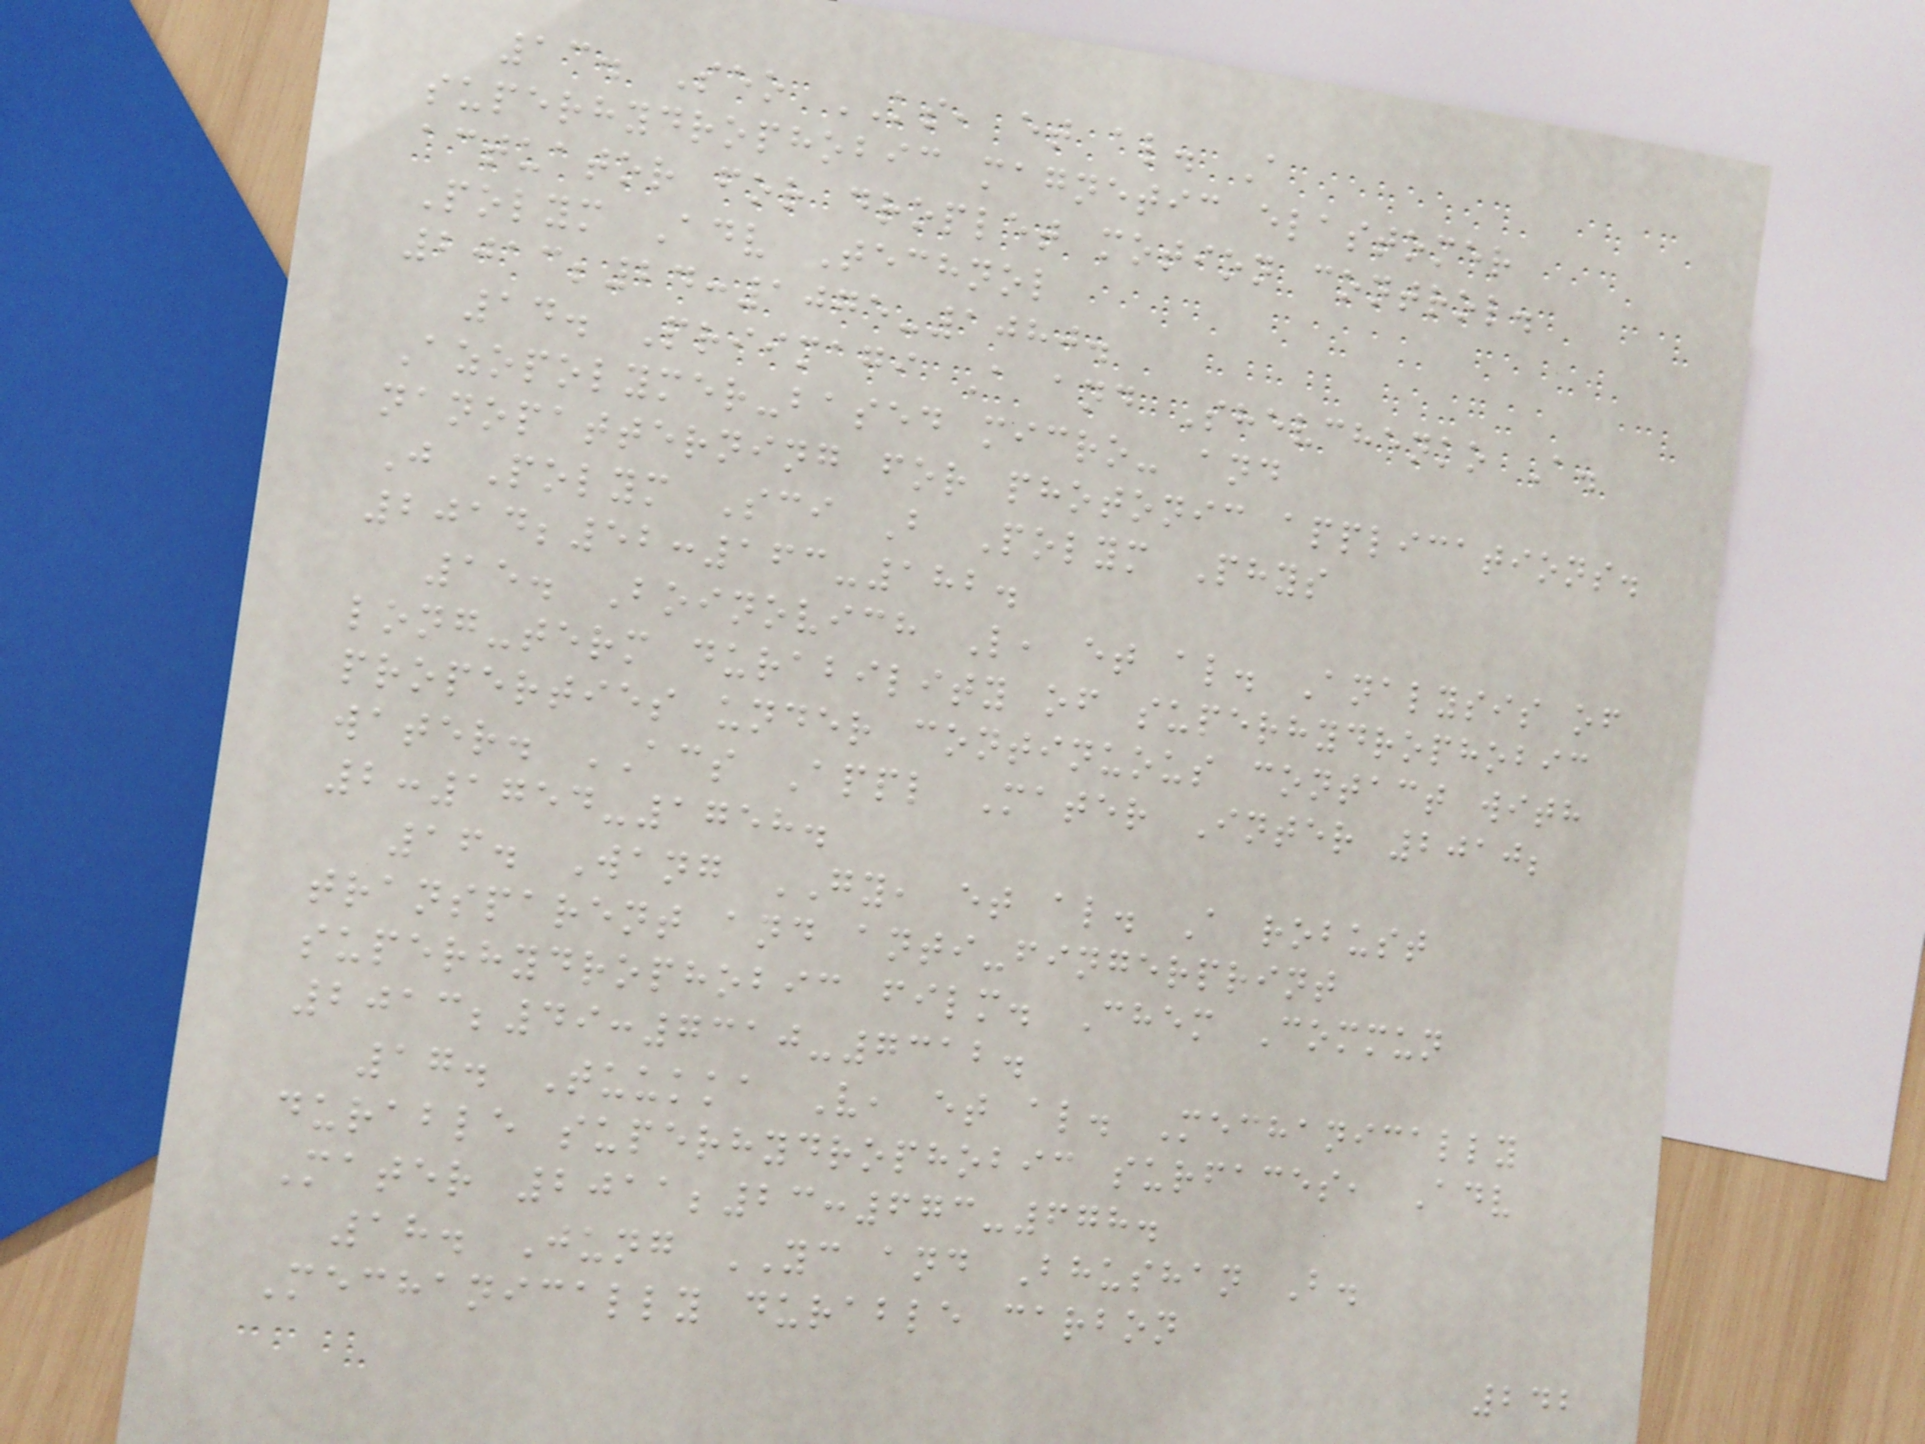13. Seo KS, et al. A
superhydrophobic magnetic elastomer
actuator for droplet motion control.
Polym Adv Technol
2013;24:1075-1080.
14. Priimagi A and Shevchenko A.
Azopolymer-based micro- and
nanopatterning for photonic applications.
J Polym Sci B Polym Phys
2014;52:163-182.
15. Boinovich L, et al. Analysis of
long-term durability of superhydrophobic
properties under continuous contact with
water. ACS Appl Mater Inter 2010;
2:1754-1758.
16. Wang GY, et al. A robust
transparent and anti-fingerprint
superhydrophobic film. Chem Commun
2013;49:7310-7312.
17. Tuukka V, et al. Mechanically
durable superhydrophobic surfaces, Adv
Mater 2011;23:673-678.
18. Jung YC and Bhushan B.
Mechanically durable carbon
242
